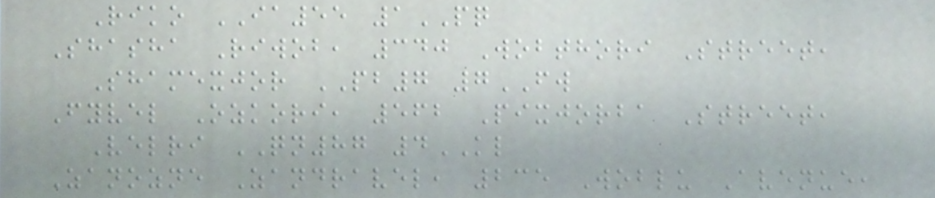Riko IA55 1PQ
Shasha Riwob, 340 Wobthori Street,
Shamexjor PB7 7FW
Fyvel Ozkori, 562 Pixjorba Street,
Velri QN87 4KL
Zanozne Zandravel, 235 Woblu Avenue,
